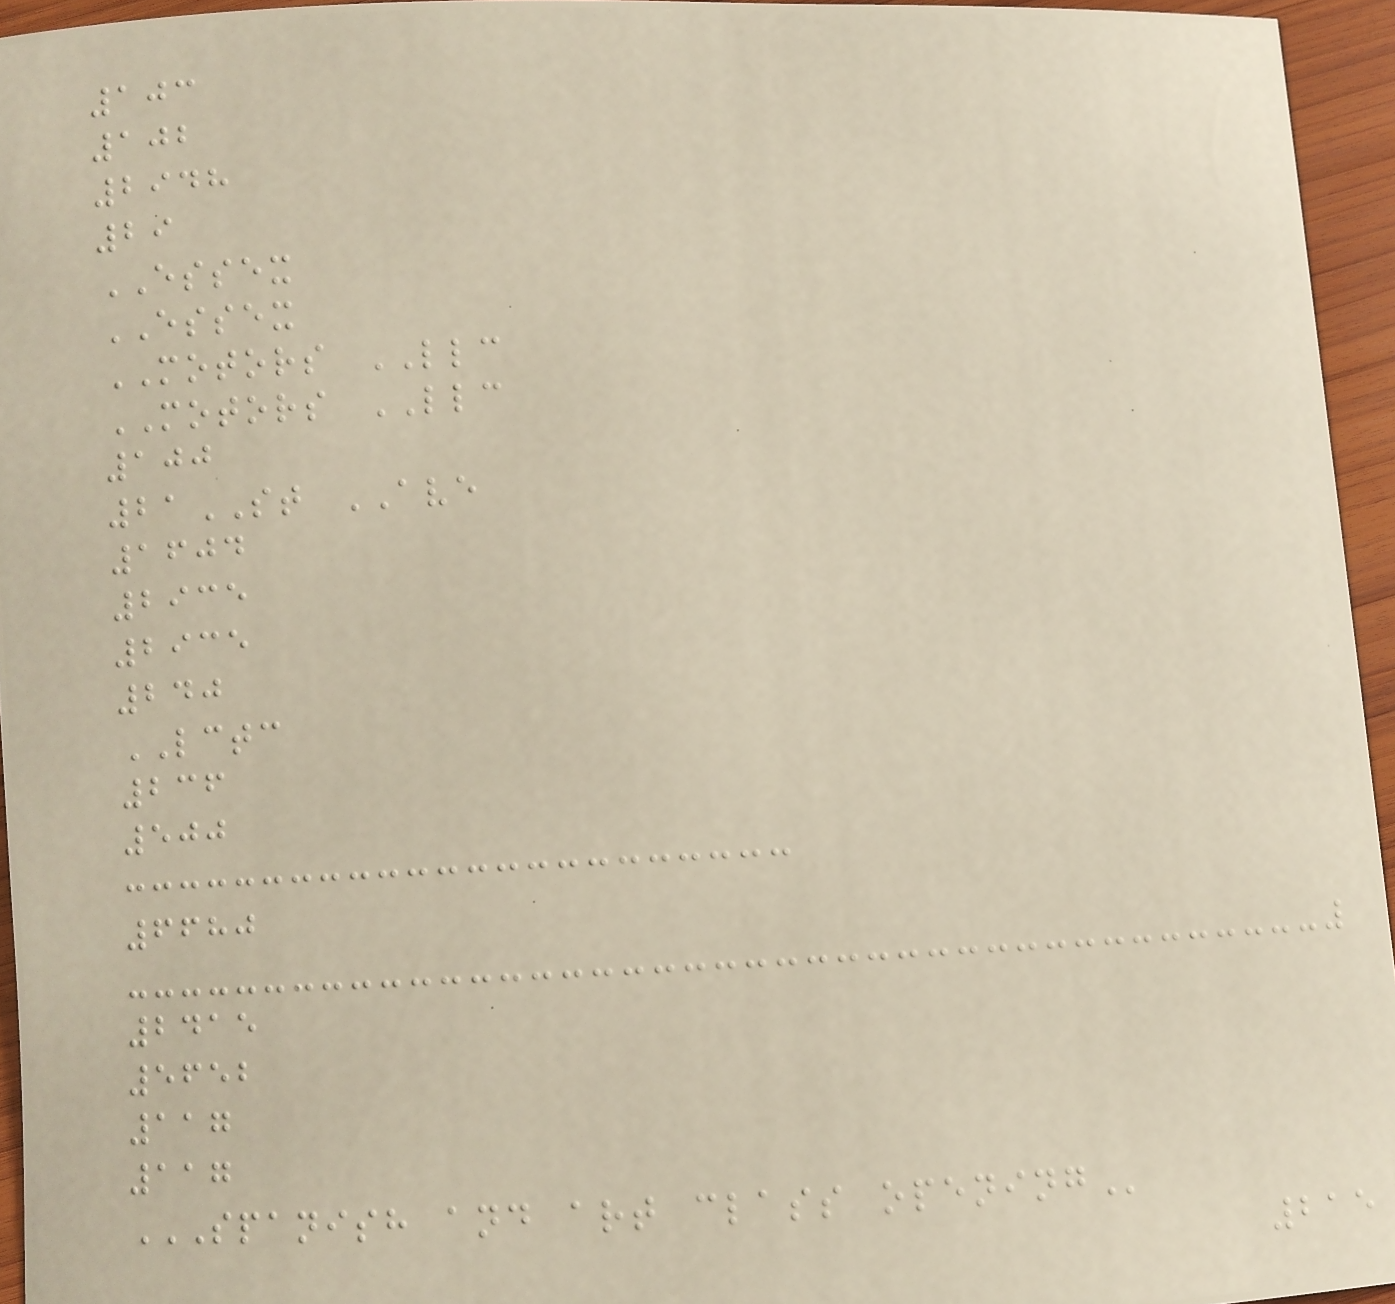103
102
2948
29
ESSEX
ESSEX
MOTORS LLC
MOTORS LLC
100
21ST AVE
1604
2935
2935
240
LCTC
236
500
6680
2415
5652
117
117
SPANISH AND ART CLASS OPENING
215
